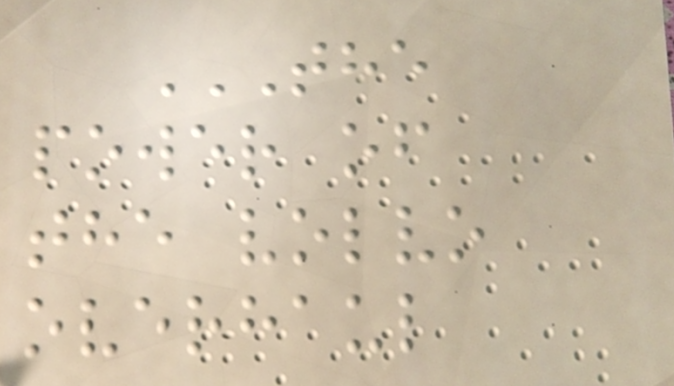THE
POWER OF
THE VOLVO
OVERHAUL
